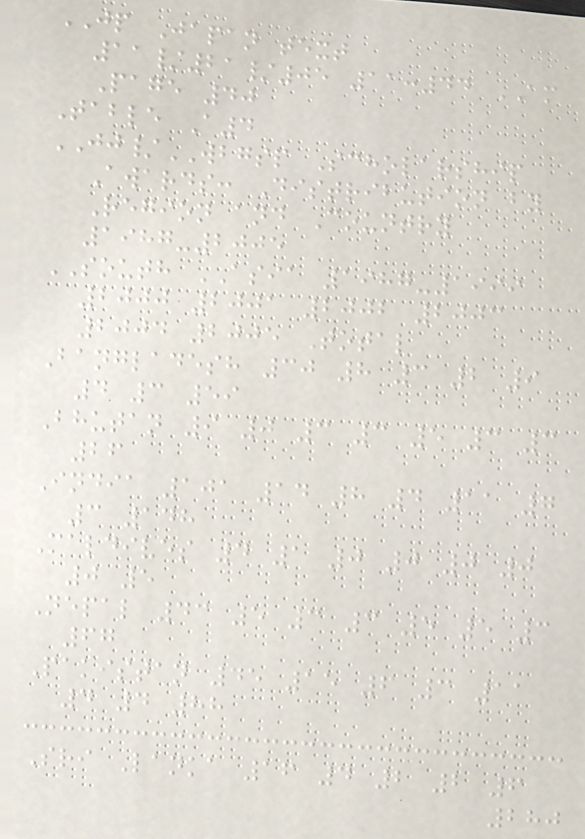JP Japan text
11/21/05 11:44 AM
Page 40
Table A4
JJ/WBGSP Scholarship
Awards: Distribution by
Region and Country
1987-2005
SOUTH ASIA 1987-1999
2000 2001 2002 2003
2004 2005 Total
Bangladesh 30 8 3 2 9
4 3 59
Bhutan 9 0 3 3 5 3 3
26
India 101 14 8 4 11 7
3 148
Maldives 4 1 0 0 0 0
0 5
Nepal 43 5 3 3 5 5 3
67
Pakistan 45 15 6 3 11
4 4 88
Sri Lanka 16 4 2 2 6
280
